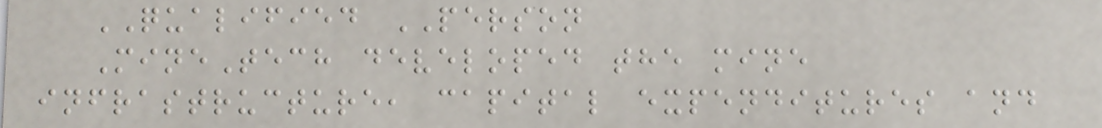QUALIFIED PERSON
MineTech developed the mine
infrastructure, capital expenditures and
